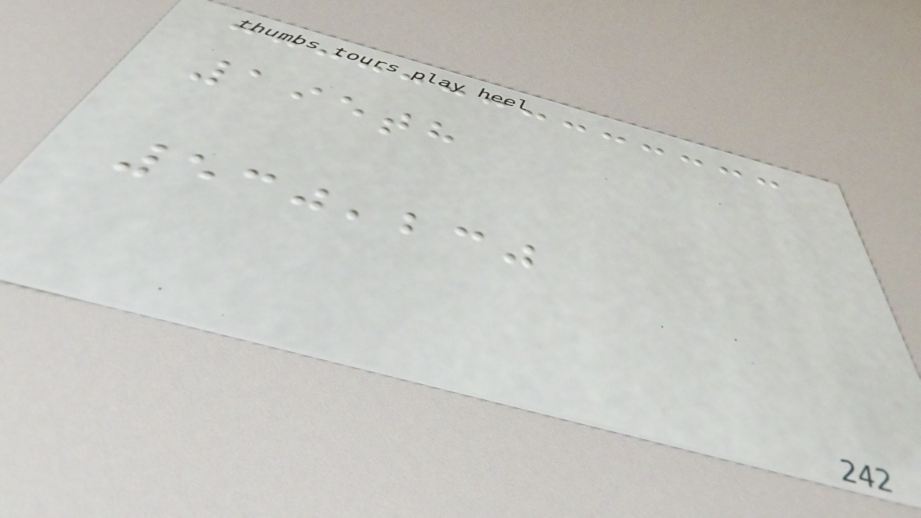195th
530,230
